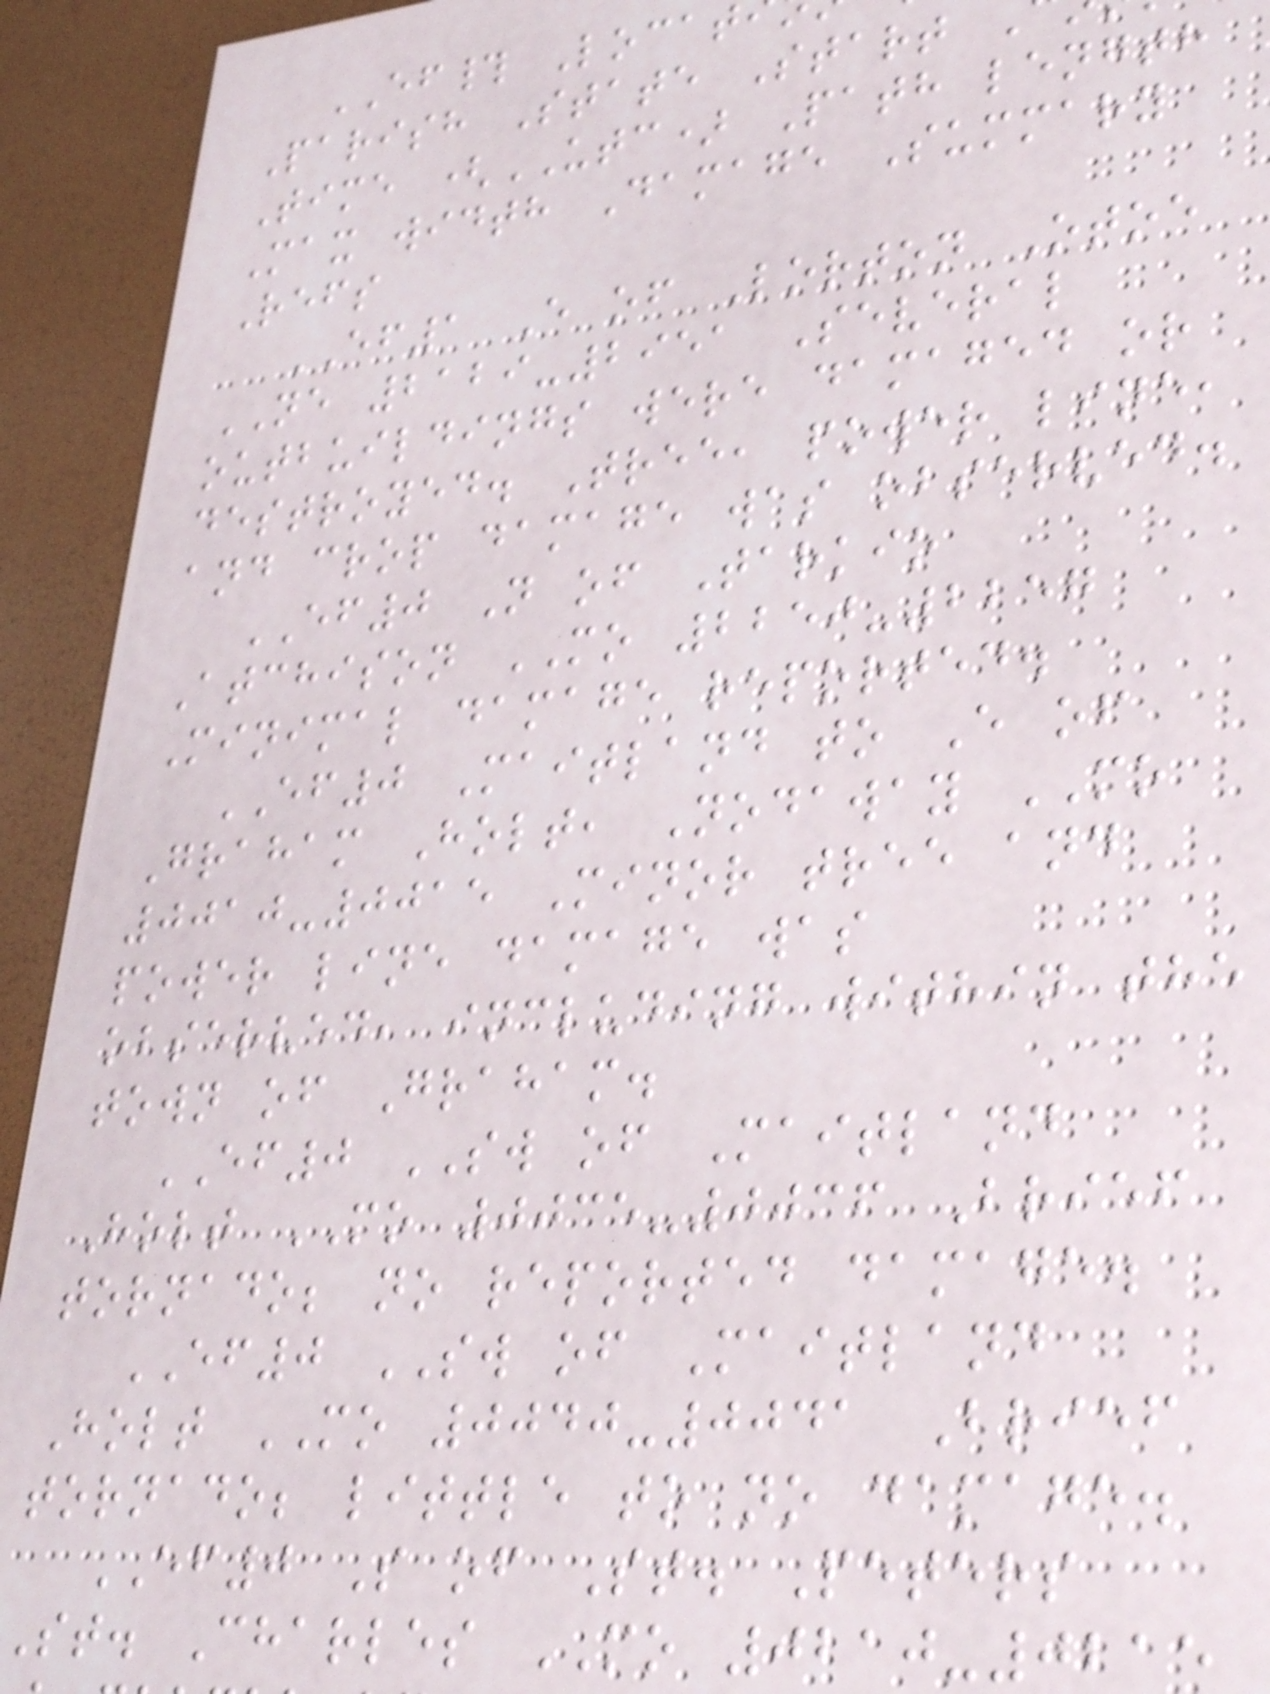EF# Locat
Parish State Start
Time (UTC) Path length
Max width Damage Summary
Refs
EF1 E of Lorton Otoe
NE 2129-2951 Several
outbuildings were damaged or
destroyed. Tree, power line,
and crop damage was observed.
EF0 N of Tarkio
Atchison MO 2250-2257
Minimal damage reported.
EF0 Maitland to E of
Graham Holt, Nodaway MO
0010-0015 Minor tree and
power line damage was
observed, including within the
town of Graham.
EF0 SW of Maitland
Holt MO 0035-0036 Brief
tornado; no reported damage.
EF0 SW of Maitland
Holt MO 0040-0041 Brief
tornado; little to no damage.
EF0 S of St. Peters
St. Charles MO 0210-0215
